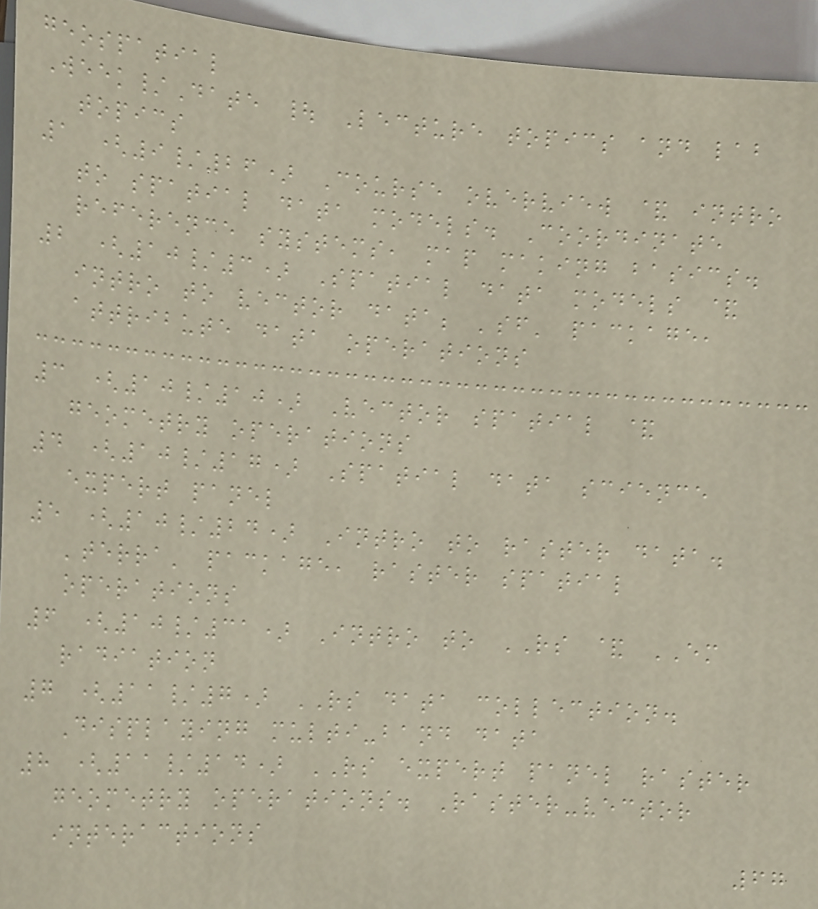geospatial
Week/Date | Lecture topics and lab
topics
1 (9/26) Course overview & intro
to spatial data models. Coordinate
reference systems, map making basics.
2 (10/3) Spatial data models &
intro to vector data; 'sf' package,
attribute data operations
3 (10/10) Vector spatial &
geometry operations
4 (10/17) Spatial data science
expert panel
5 (10/24) Intro to raster data.
'terra' package, raster spatial
operations
6 (10/31) Intro to RS & EM
radiation
7 (11/7) RS data collection.
Displaying multi-band data
8 (11/14) RS expert panel raster
geometry operations. Raster-vector
interactions
67
